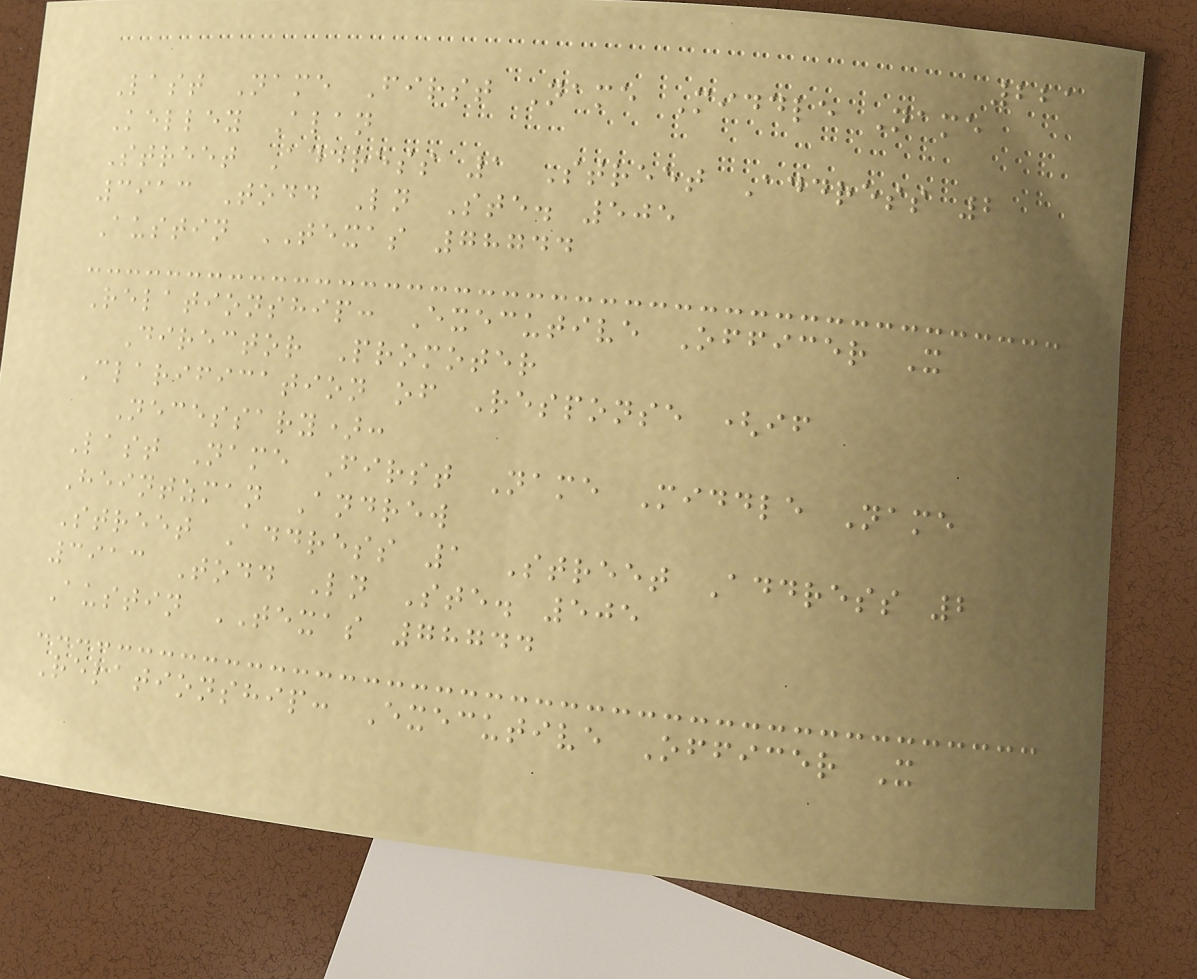221
Last Name First Name Middle Name
Kelley Alan
Street Address 1 Street Address 2
3913 Todd Ln Ste. 505
Austin TEXAS 78744
Relationship: Executive Officer X
Director Promoter
Clarification of Response (if
Necessary):
Last Name First Name Middle Name
Heintzman Andrew
Street Address 1 Street Address 2
3913 Todd Ln Ste. 505
Austin TEXAS 78744
Relationship: Executive Officer X
